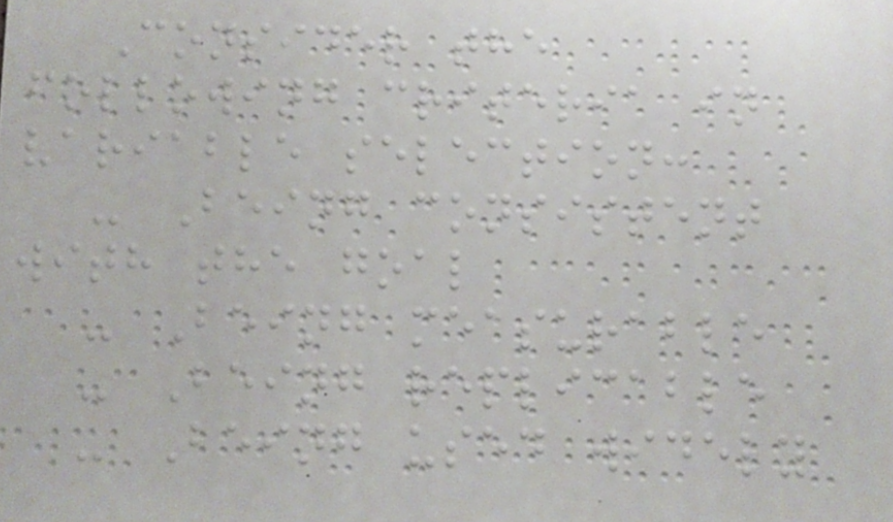Consider the
following criteria in
variable selection:
- Being consistent
with the goal
- Being measurable
- Being replicable
- Being used widely
